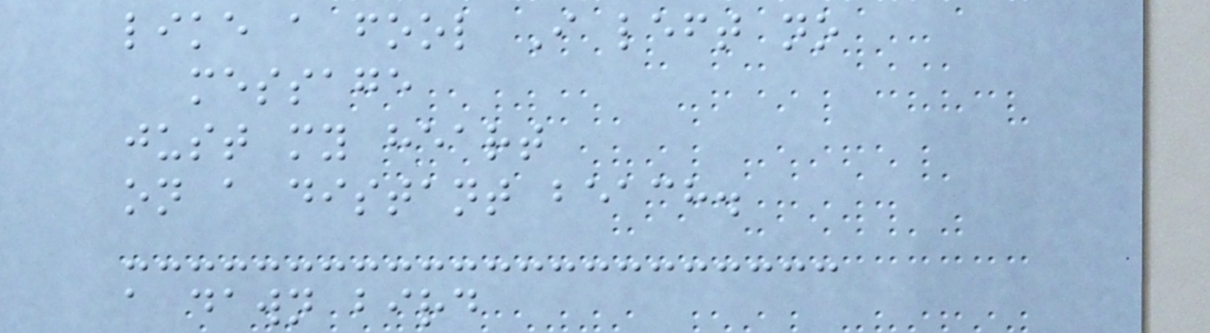like a fool I left no
message
just my heart
on a distant beach.
a dawn bird
